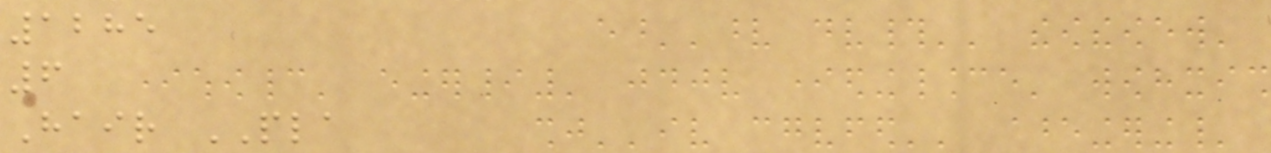1285
6
Hair PLA
